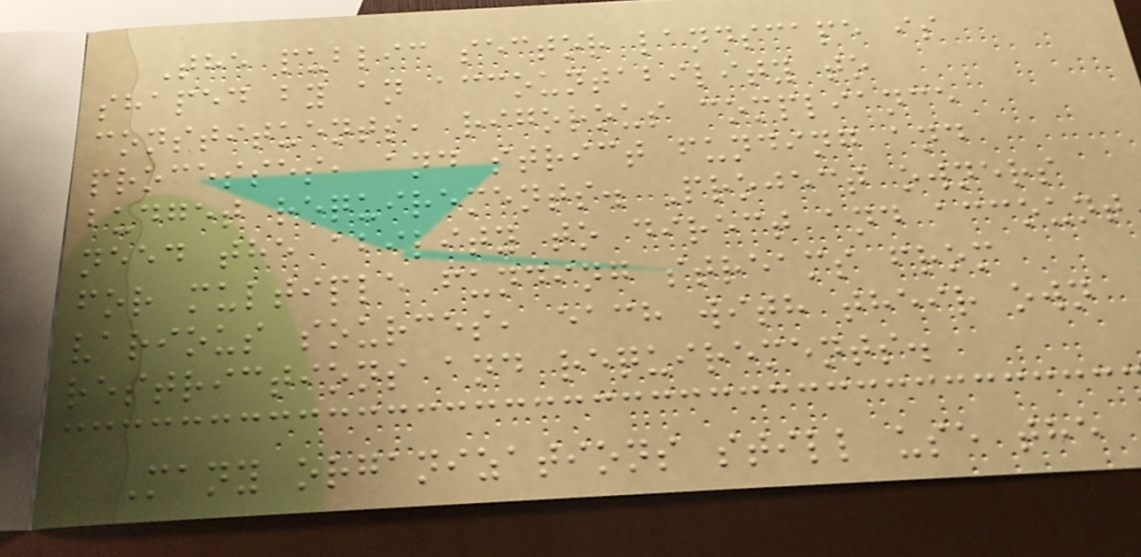The public sector landscape is
shaped by an accountability to
constituents, rigorous compliance
processes, and strict funding and
budget requirements. Project owners
need the ability to direct and account
for multiple funding streams from
various sources, each with their own
restrictions and requirements.
Many organizations still use the
